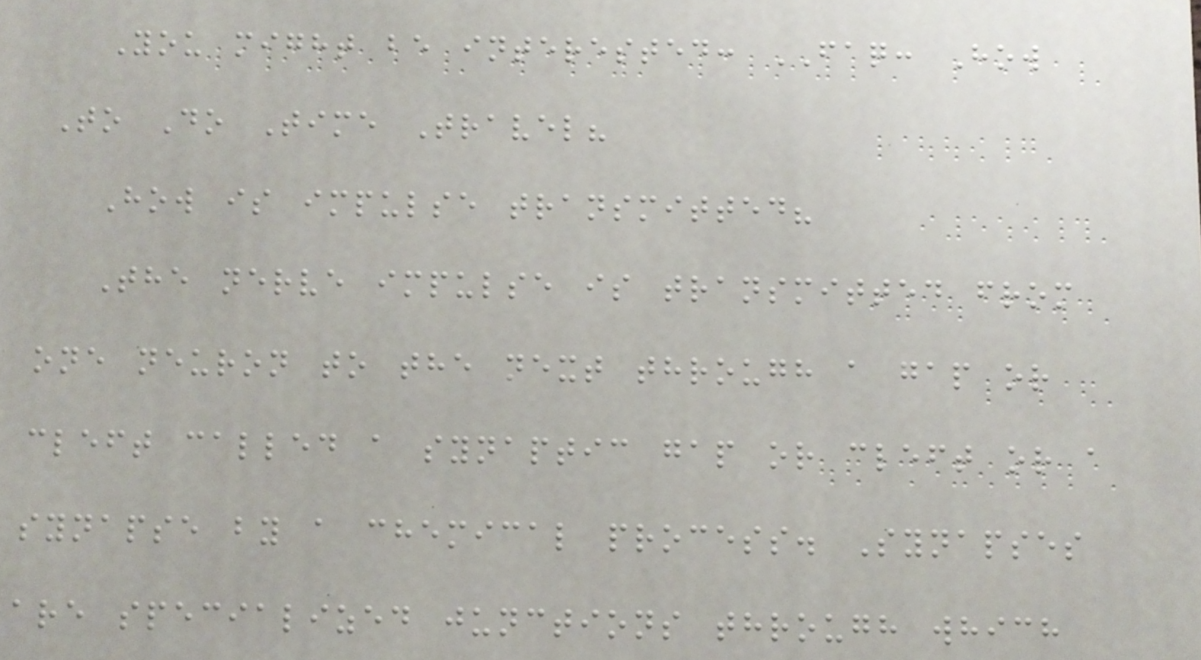You might be interested: FAQ: How
To Do Time Travel?
How is impulse transmitted?
The nerve impulse is transmitted from
one neuron to the next through a gap or
cleft called a synaptic gap or cleft or a
synapse by a chemical process. Synapses
are specialized junctions through which
